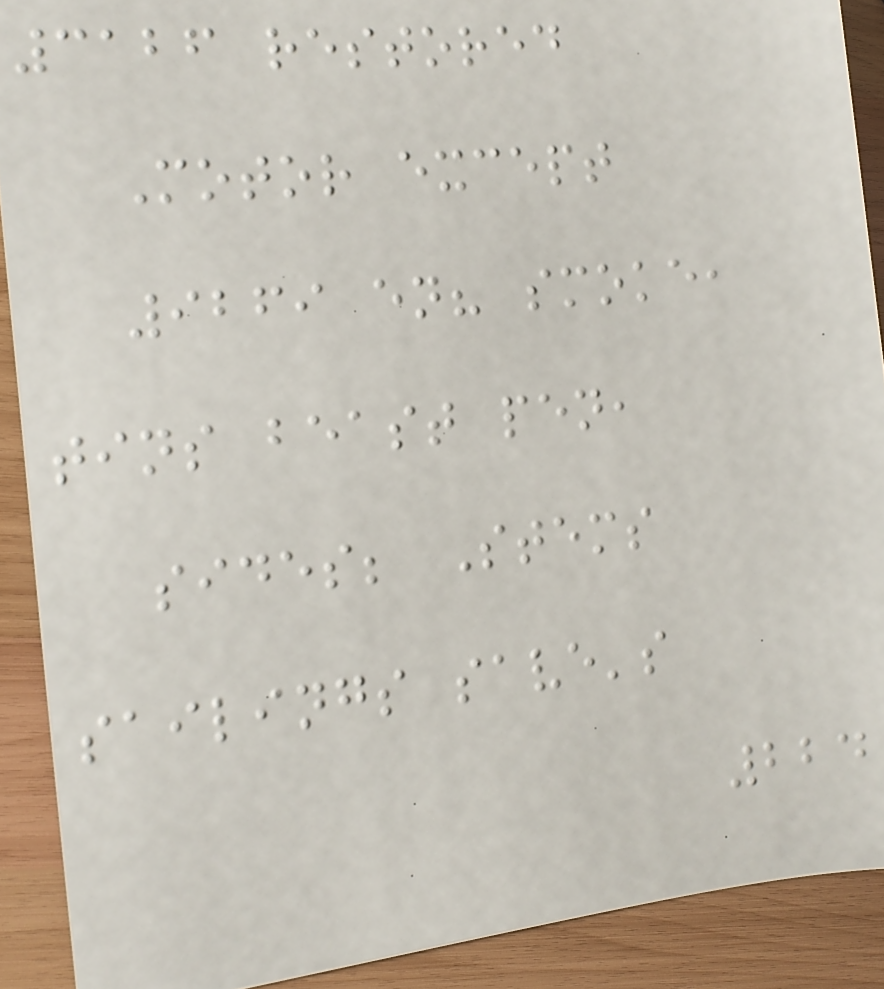3126 restored
Motor except
9269 en? smoke,
tins beast pen,
sides; Stems
sailings save's
224
